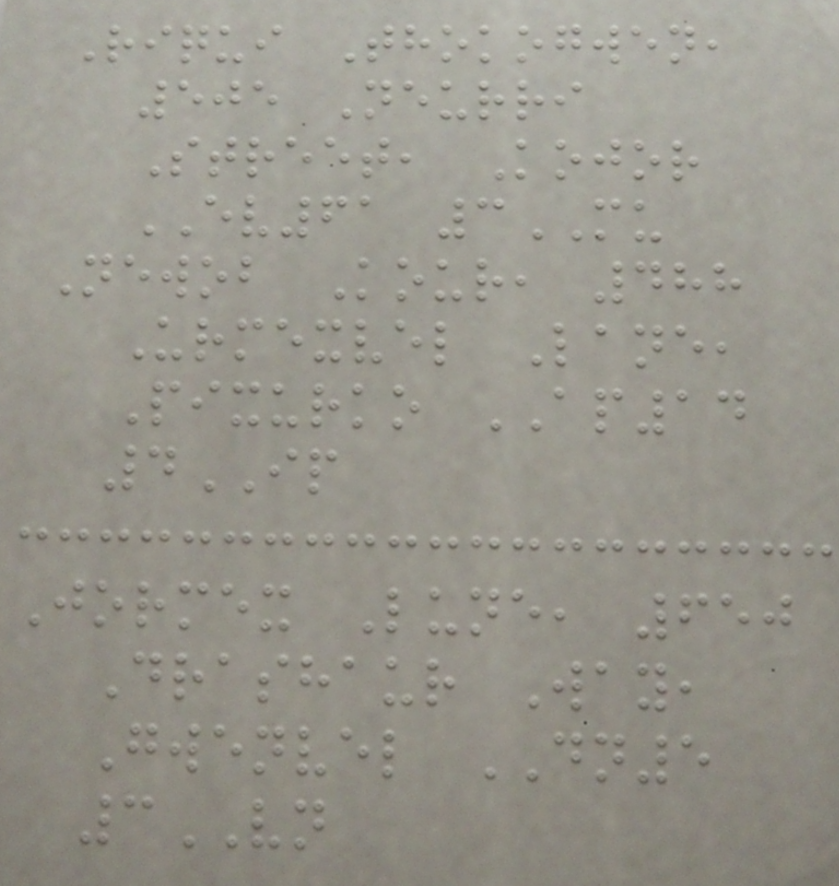Riqui Thokogwen,
505 Neurri
Street, Kojor
EV61 3MU
Newob Kour, 488
Urmexvel Lane,
Pixurko AP14
4IP
Jormex Lune, 650
Drashaur Way,
Gwenvel DN5
3VN
